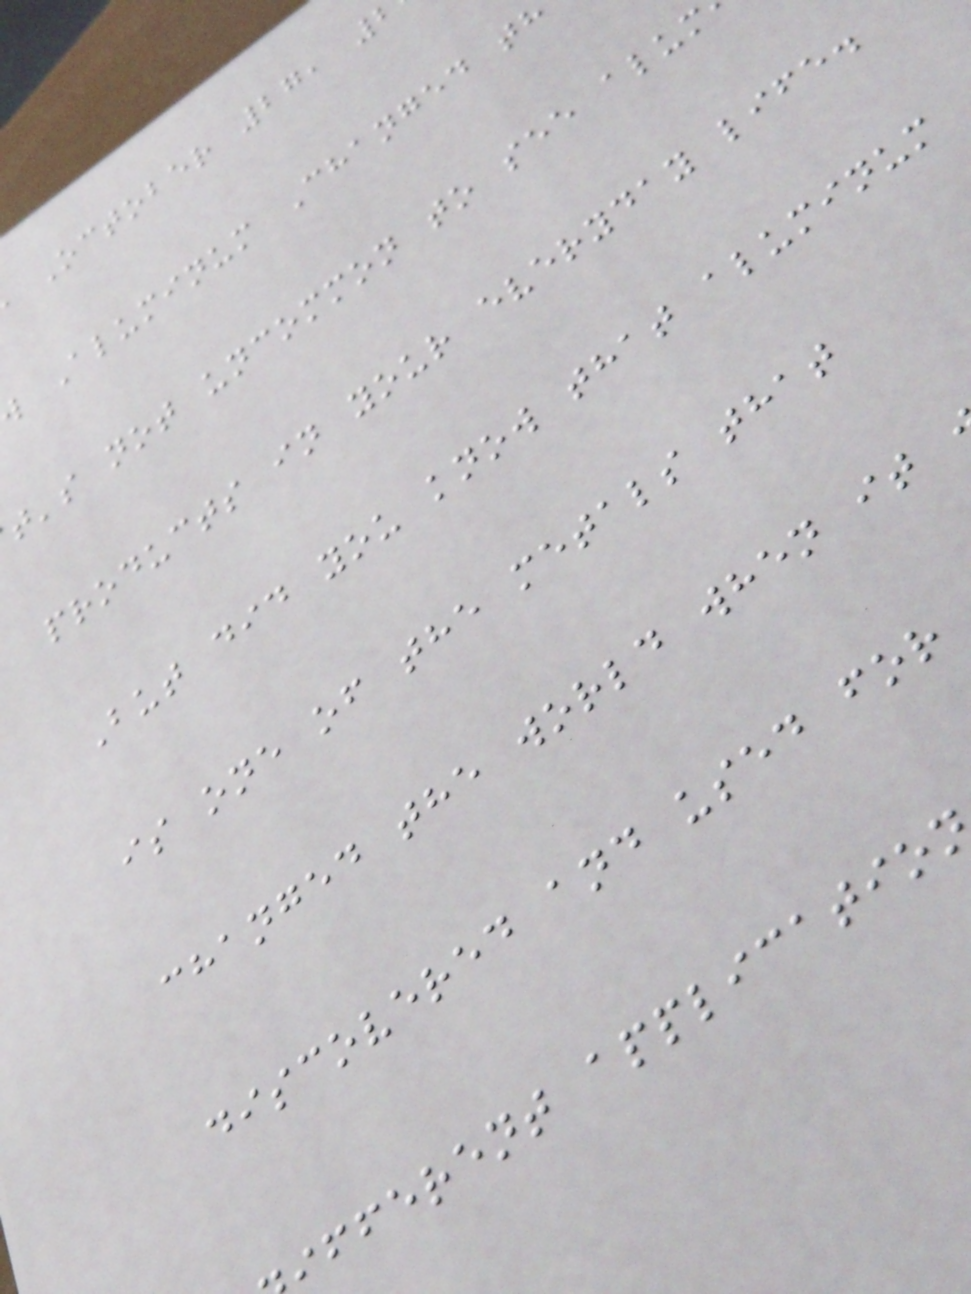October 27,
Aluminum Changed th
t's not uncommon to see alum
products in your everyday life.
But did you know that aluminum
is one of the metals that
changed the world when it
discovered and used for
fferent applicatio
